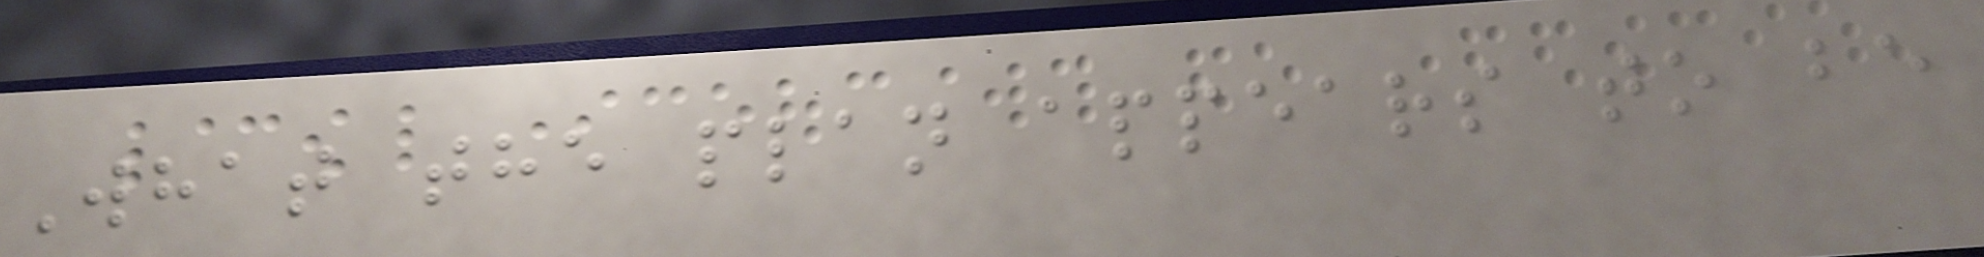What the plan appears to be
